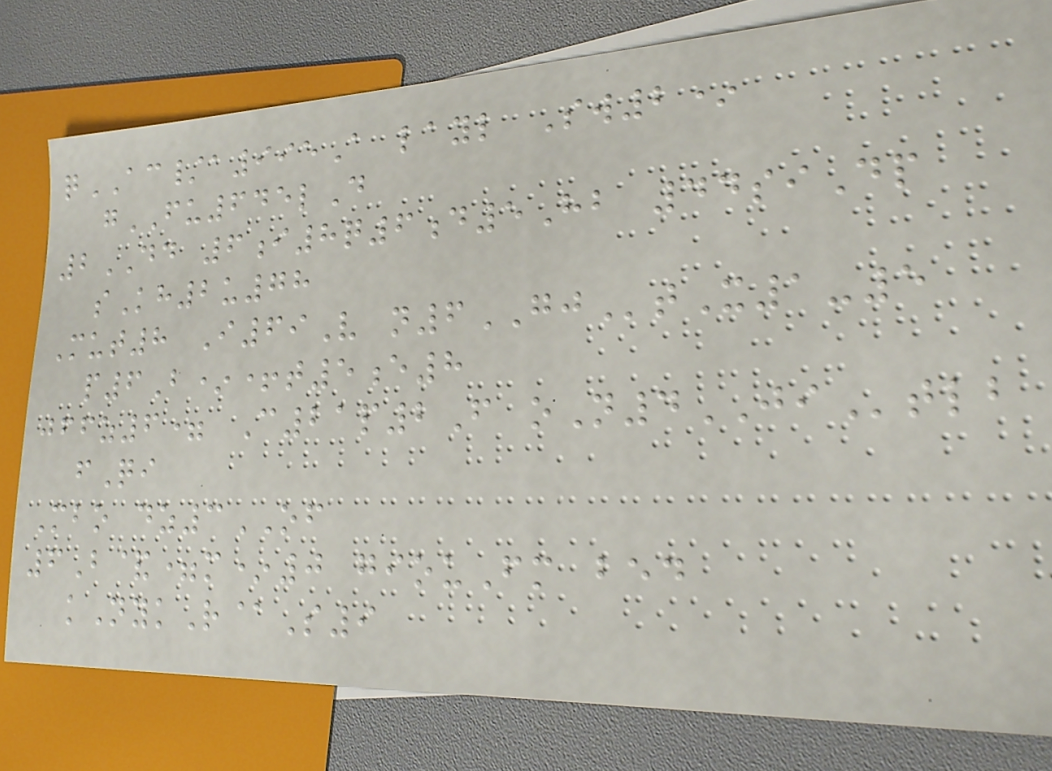qAC/a995A layl Sw2*
gFU645lD
2DD 6i8q6d5Hb 44siDp
sKh2u78
Mut8 I69V n6GJtX1-5
p6B*+t5e8
jffz6= C21p2F oN4JItlb
fQi
Mbo dz3OF
6B&=m*0 giouFm bed
kNykR@S9
